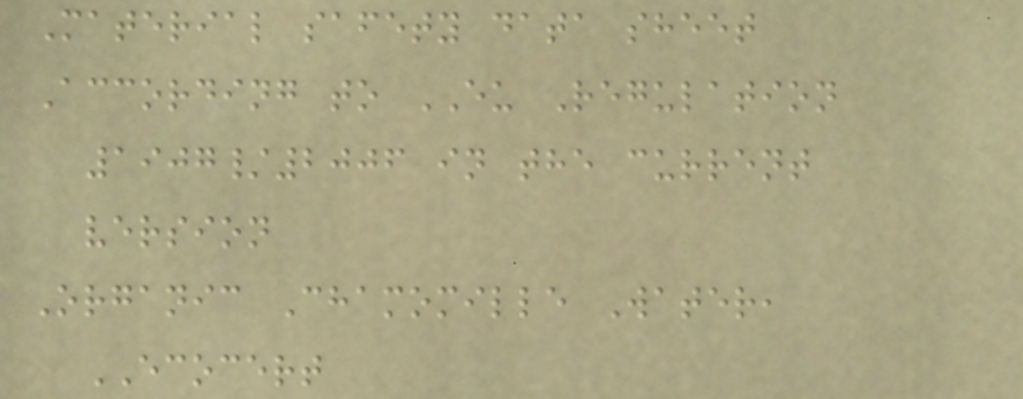Material safety data sheet
According to EU Regulation
1907/2006 in the current
version
Organic Chamomille Water,
ECOCERT
